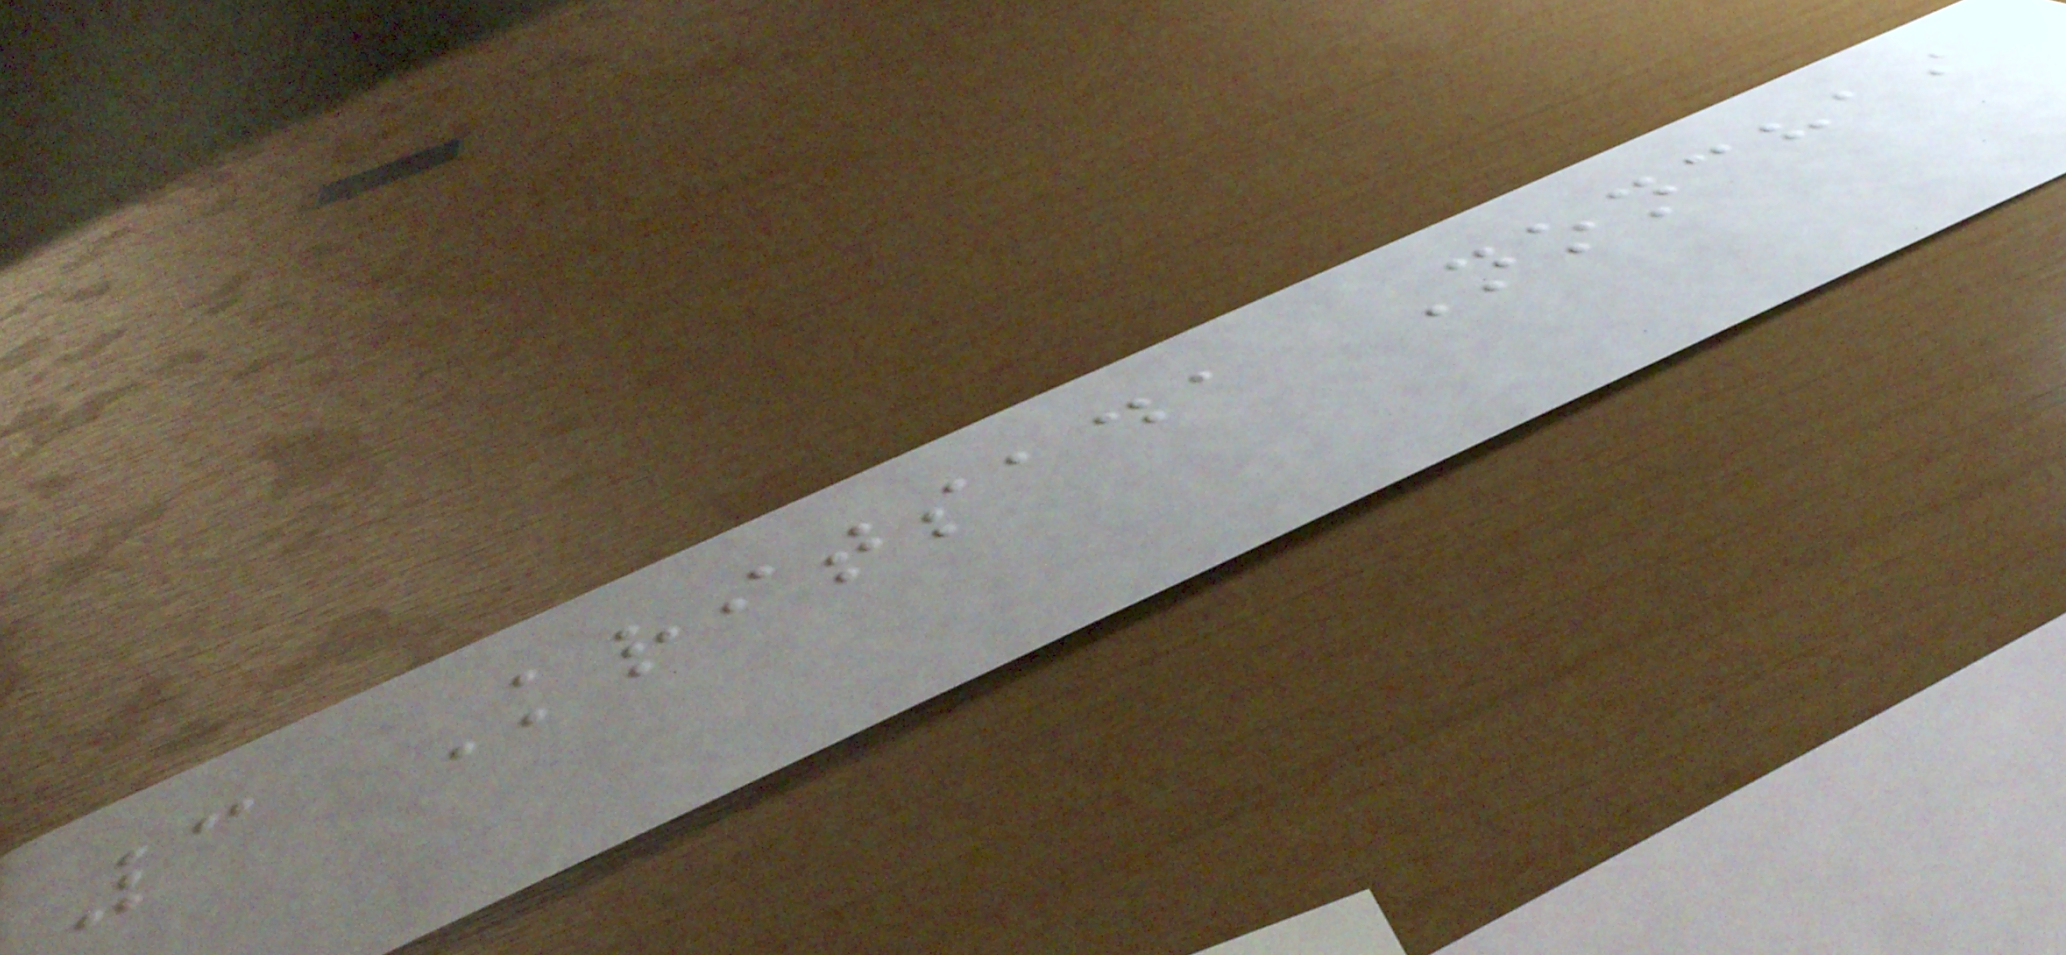3 Kritsada Nonchai
